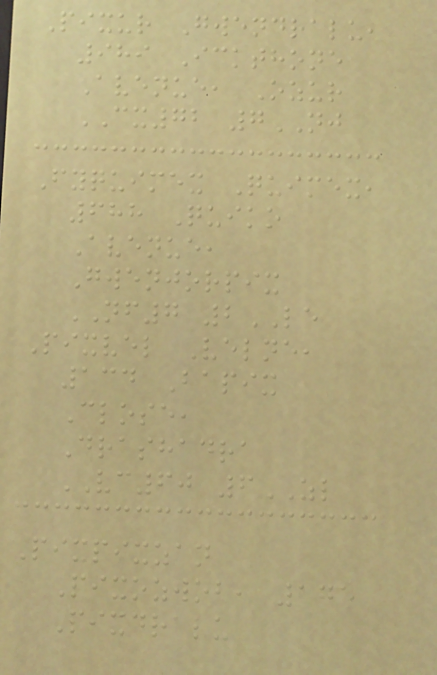Pixur Gwendralu,
989 Ickthone
Avenue, Ozur
CX72 7NJ
Fyquimex Quimex,
688 Quiko
Avenue,
Gwenjorpix
NF7 2LE
Pixvel Velne,
134 Bapix
Close,
Drashadra
VC60 6ZL
Pixpixzan
Pixozwob, 175
Pixdralu
